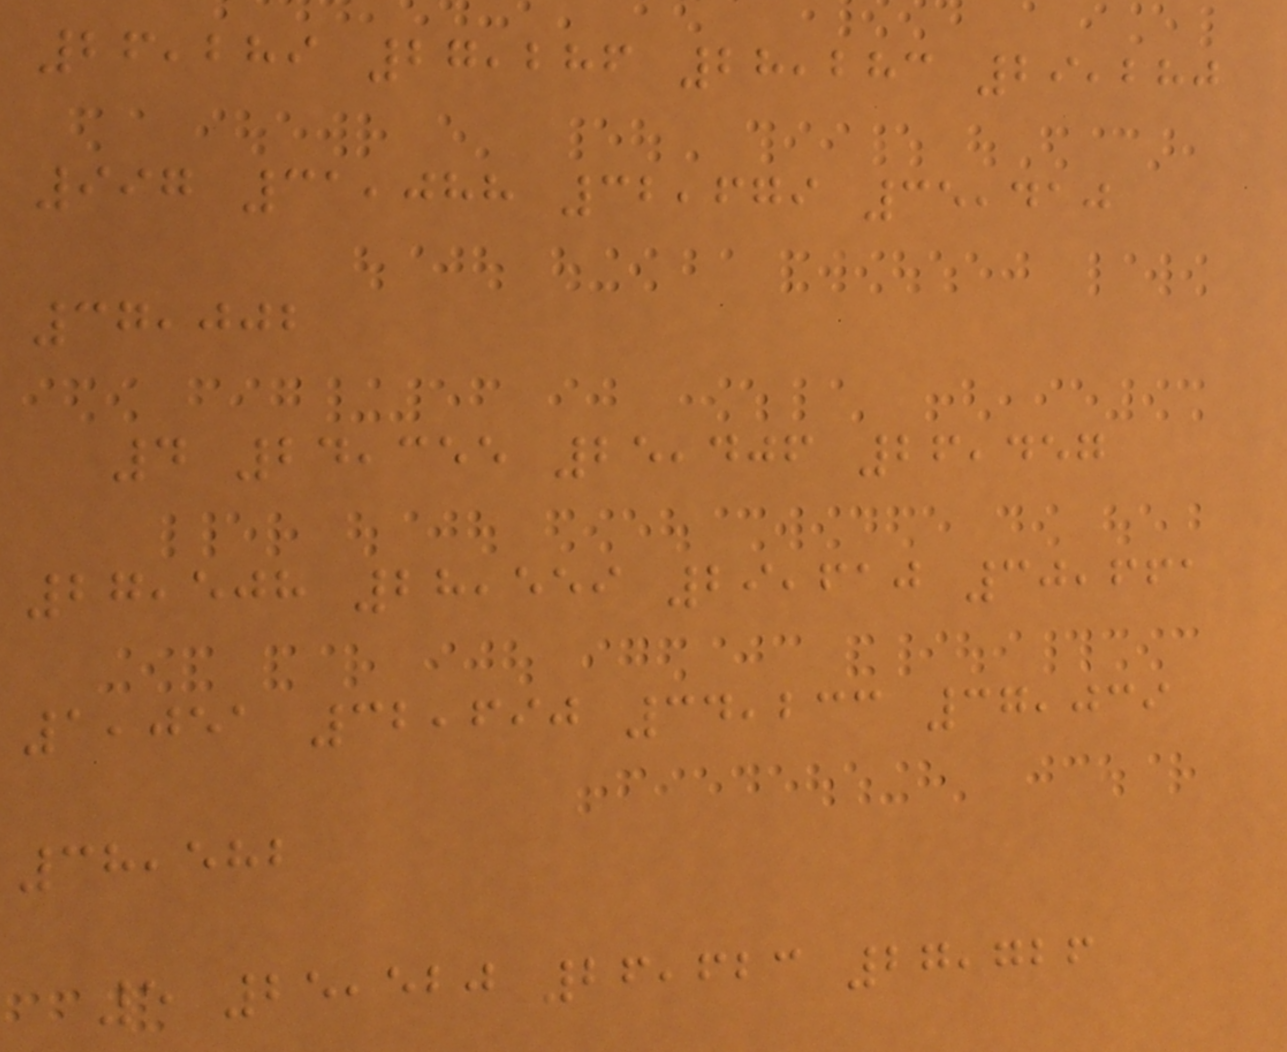26,289 27,286 28,283 29,280
997 31,088 32,679 35,410
37,002
4 24,355 25,406 26,457
27,508 28,559 29,610 30,661
1,051 32,690 34,233 37,039
38,582
5 25,520 26,623 27,726
